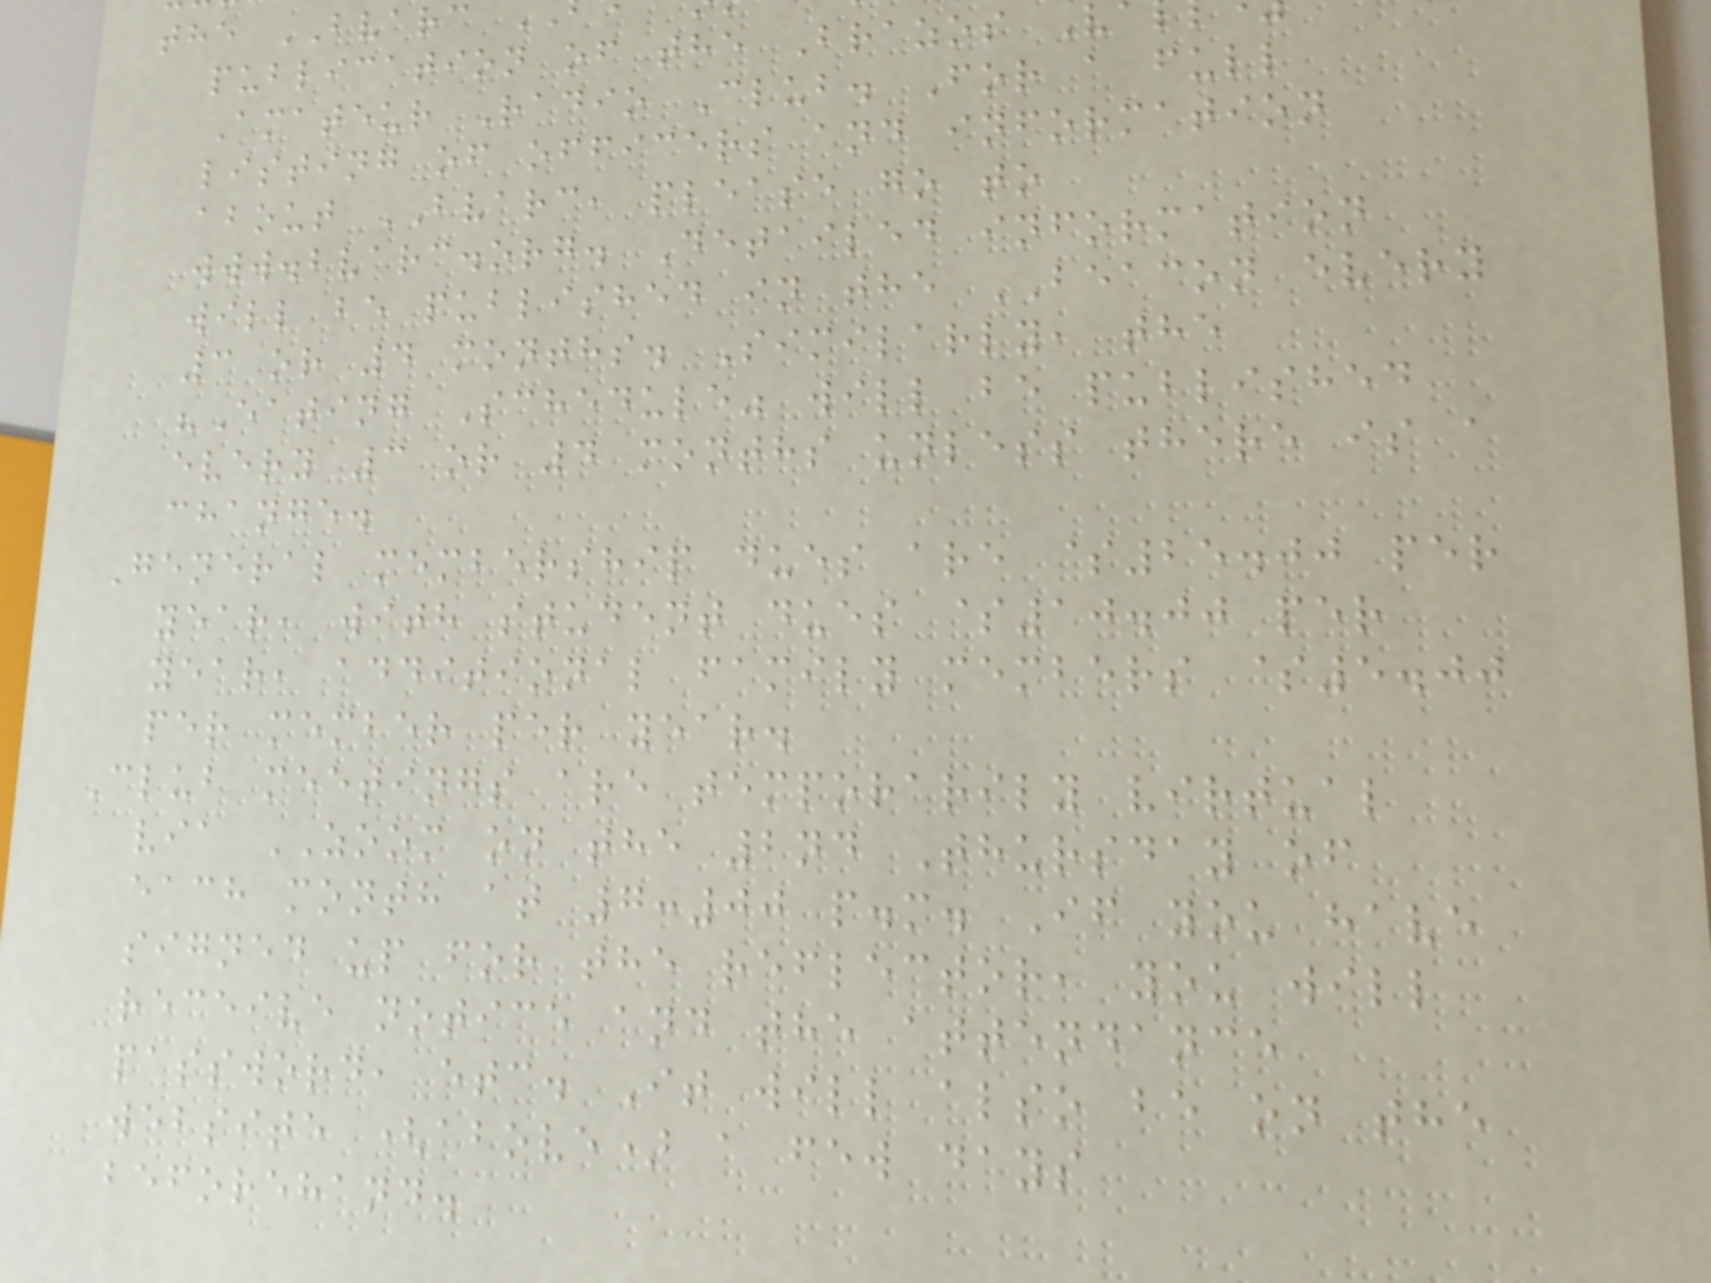the BVARC
publication of the Brazos V
Amateur Radio Club. For a full
listing of officers and information
about BVARC, please go to
www.bvarc.org. Detailed information
will be published in the BEACON every
3 or 4 months. Similarly, the
"Eating Schedule" will be published
every 3 or 4 months unless there is a
change.
General membership dues are $25.00 per
year, with student dues $10.00 per
year, additional family members $5.00
per member per year.
Club meetings are temporarily virtual
via ZOOM on the 2nd Thursday of
each month at 7:00 p.m. If you have
signed up for the reflector, you will
receive notice and the attendance
password, etc. It will also be on the
website (above) a few days
beforehand.
